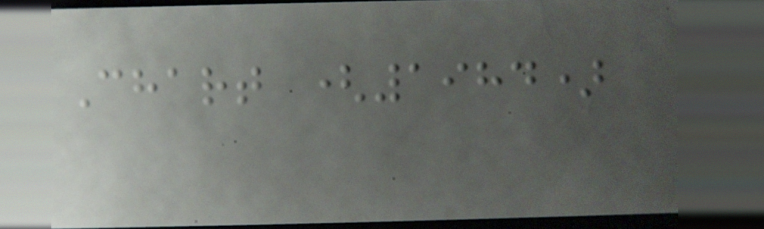Chart (1984)
